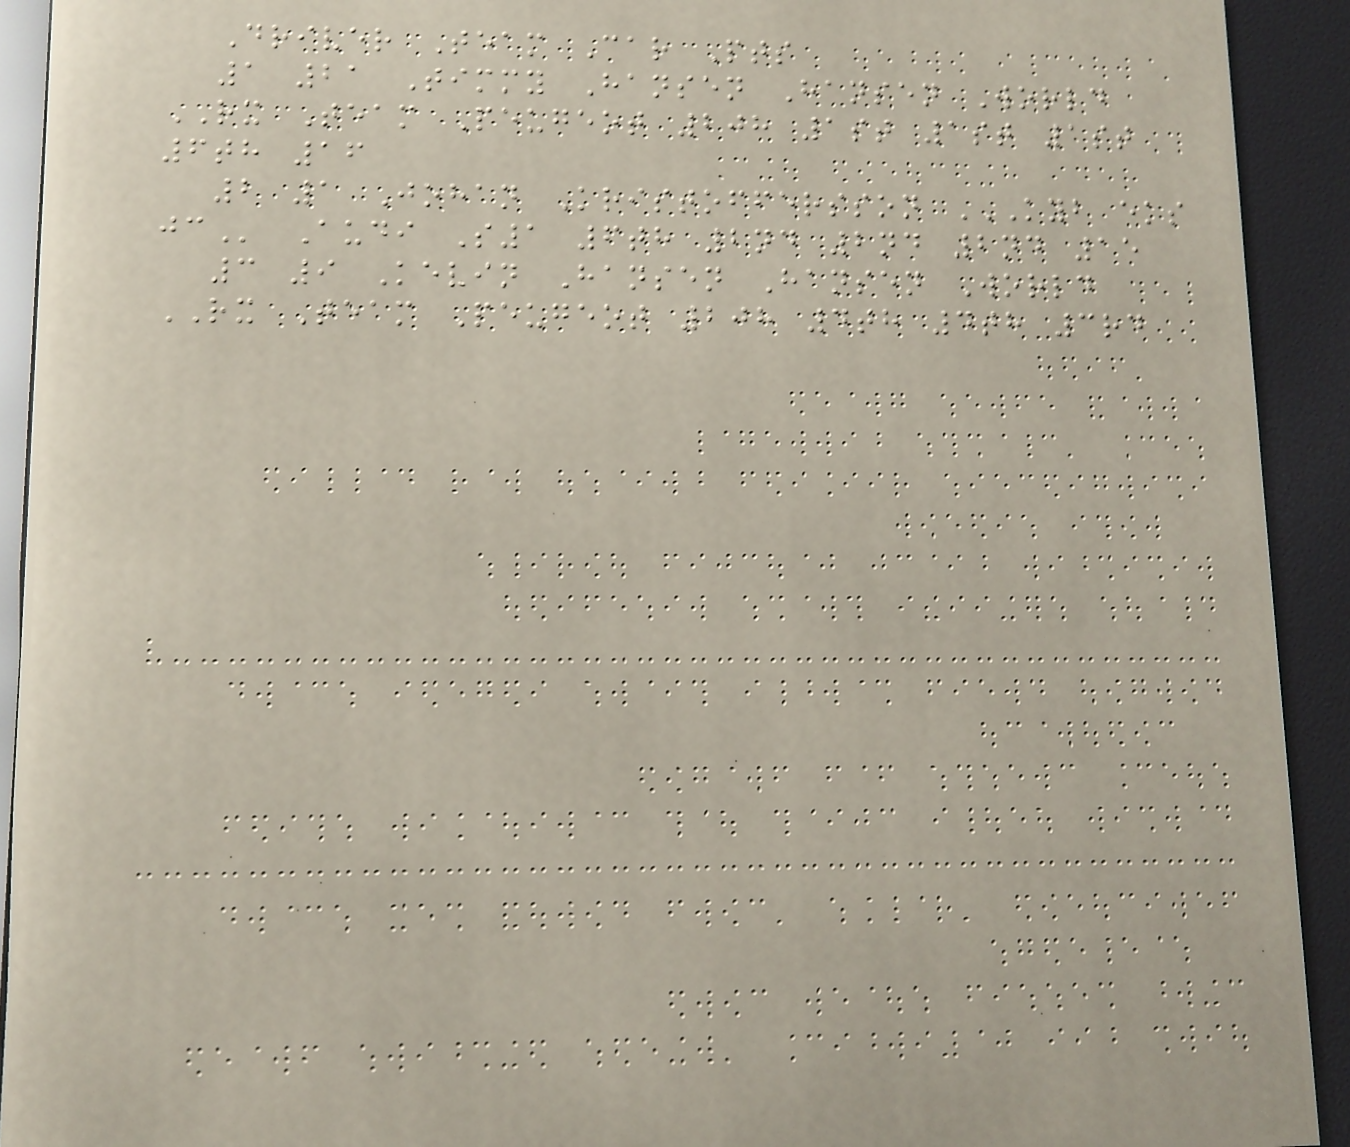Driver Team Car Pts
1 21 Timmy Hansen Hansen World
RX Team Peugeot 208 1st 1st 1st
6th 16
2 1 Johan Kristoffersson KYB EKS
JC Audi S1 6th 2nd 2nd 2nd 15
3 9 Kevin Hansen Hansen World
RX Team Peugeot 208 4th 4th 3rd
